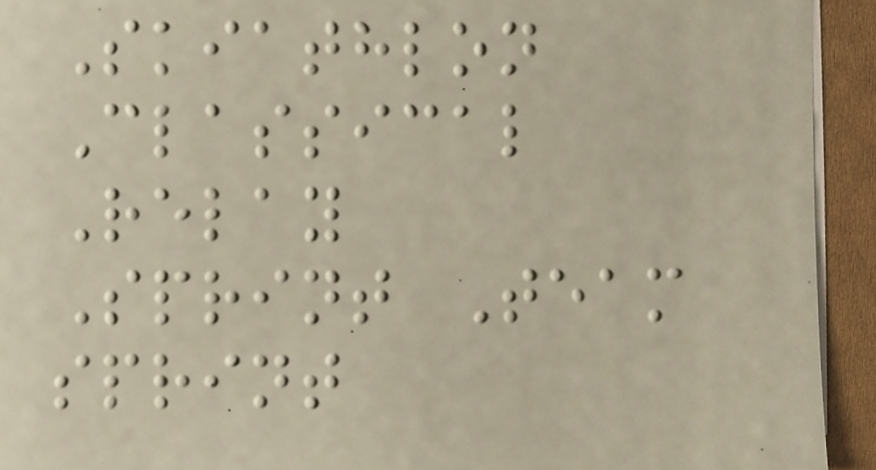Skiathlon
Classical
Relay
Sprint Team
sprint
